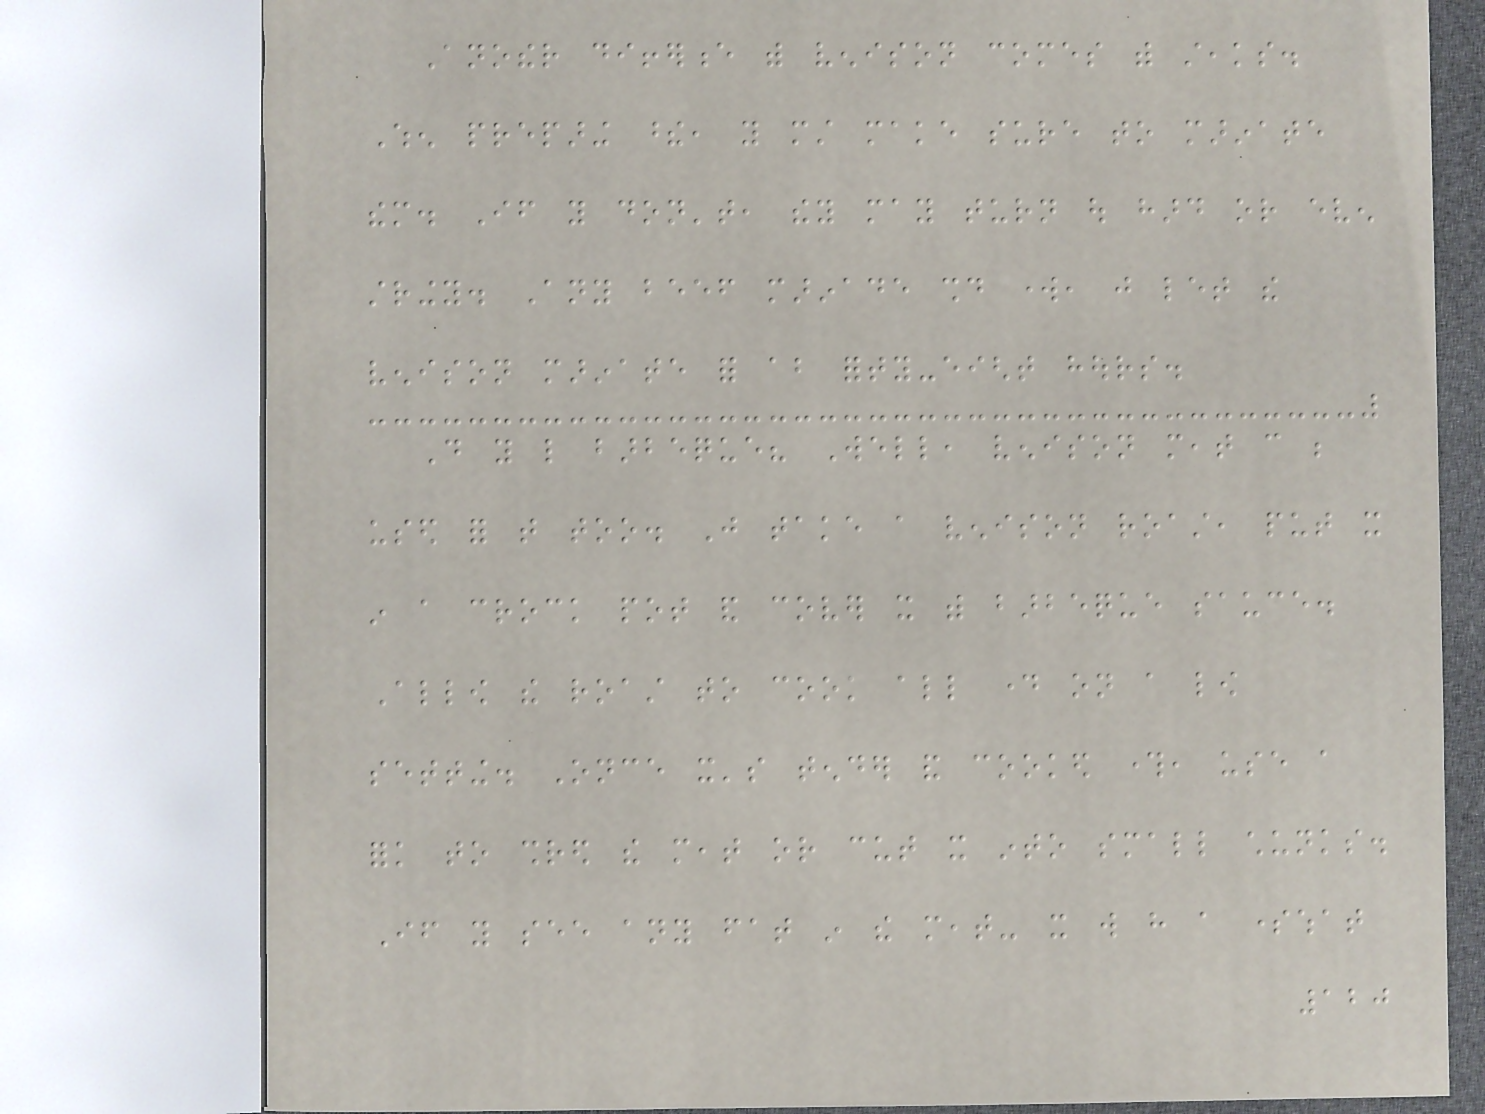Another difference with venison comes with steaks.
When preparing these, you must make sure to marinate
them. If you don't, they may turn out hard or even
stringy. Any beef marinade should work, just let the
venison marinate for about forty-eight hours.
Do you like barbeque? Well, venison meat can be
used for that too. Just take a venison roast, put it
in a crock pot and cover it with barbeque sauce.
Allow the roast to cook all day on a low
setting. Once it's tender and cooked through, use a
fork to shred the meat or cut it into small chunks.
If you see any fat in the meat- it will have a somewhat
120
